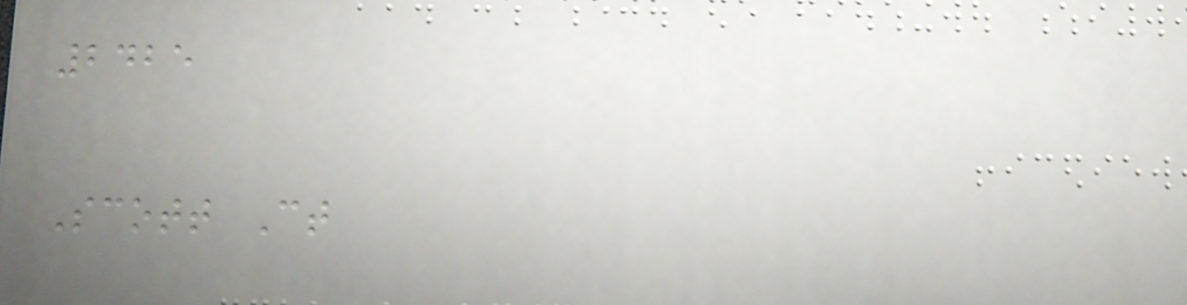2425
Scott Ct
